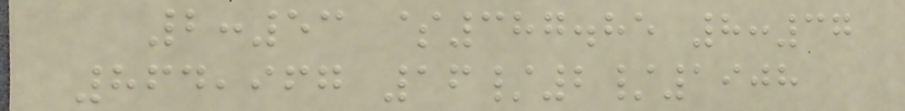2:53 $387.85 8:37
864,967 16/2/1908
